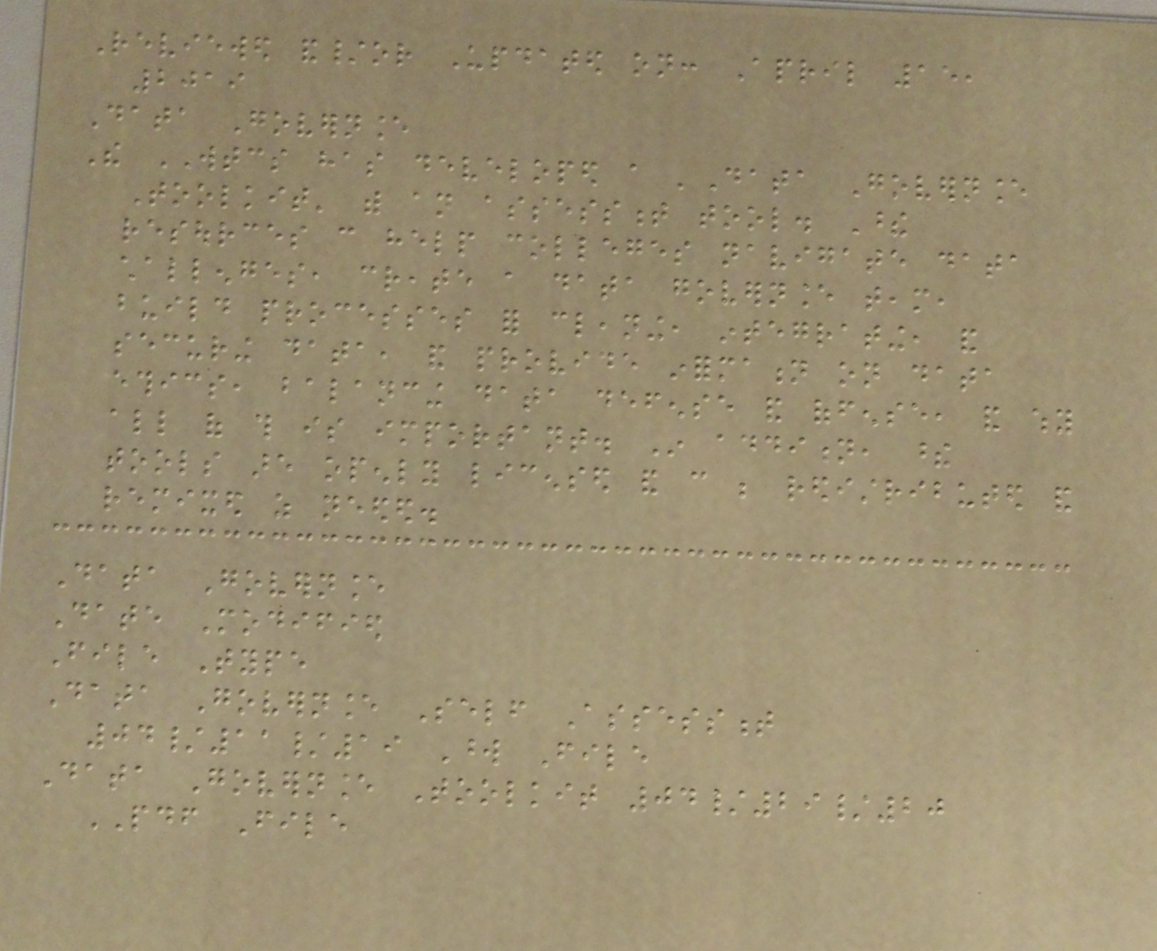Reviewed and/or Updated on: April 15,
2019
Data Governance
The WTCS has developed a 'Data Governance
Toolkit' with an assessment tool. These
resources can help colleges navigate data
challenges, create a data governance team,
build processes for cleaning, integrating, and
securing data, and provide information on data
ethics, balancing data defense and offense, and why
all of this is important. In addition, these
tools are openly licensed and can be redistributed and
remixed as needed.
Data Governance
Date Modified
File Type
Data Governance Self Assessment
04/11/19 Word File
Data Governance Toolkit 04/29/20
PDF File
